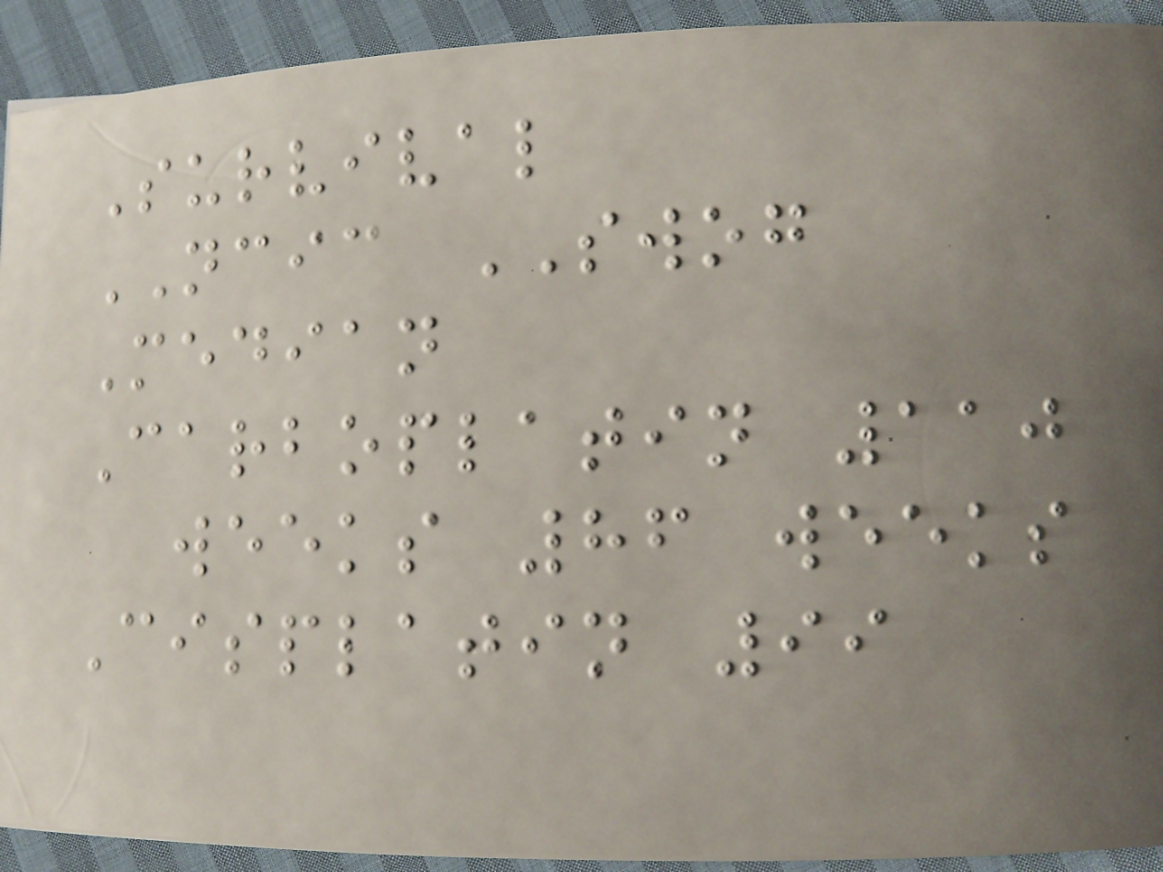Survival
NCIC SWOG
Median
Carboplatin 110
weeks 86 weeks
Cisplatin 99
